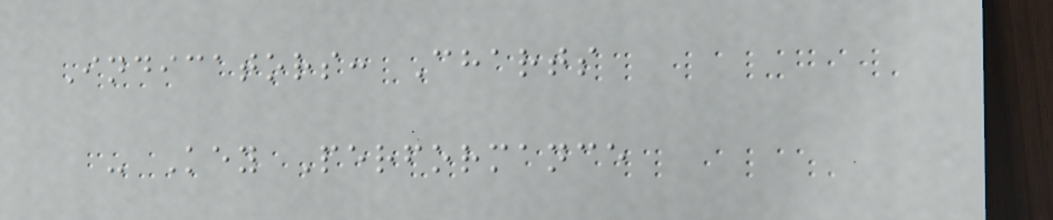Indicators: Charts
- Key Performance
